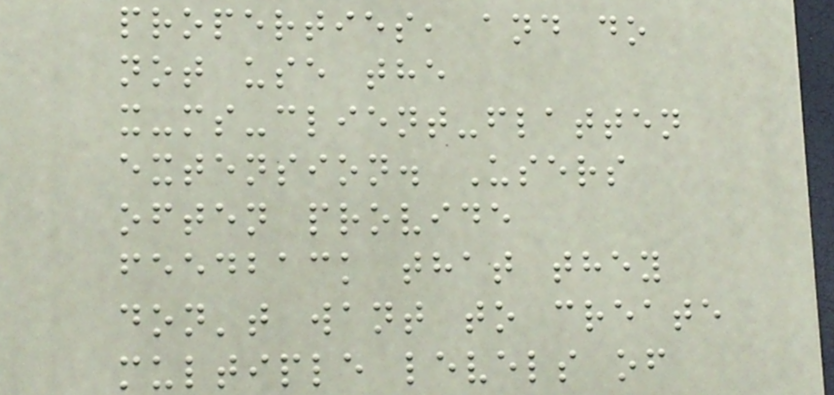properties, and do
not use the
x-ms-client-flatten
extension. Users
often provide
feedback that they
don't want to create
multiple levels of
